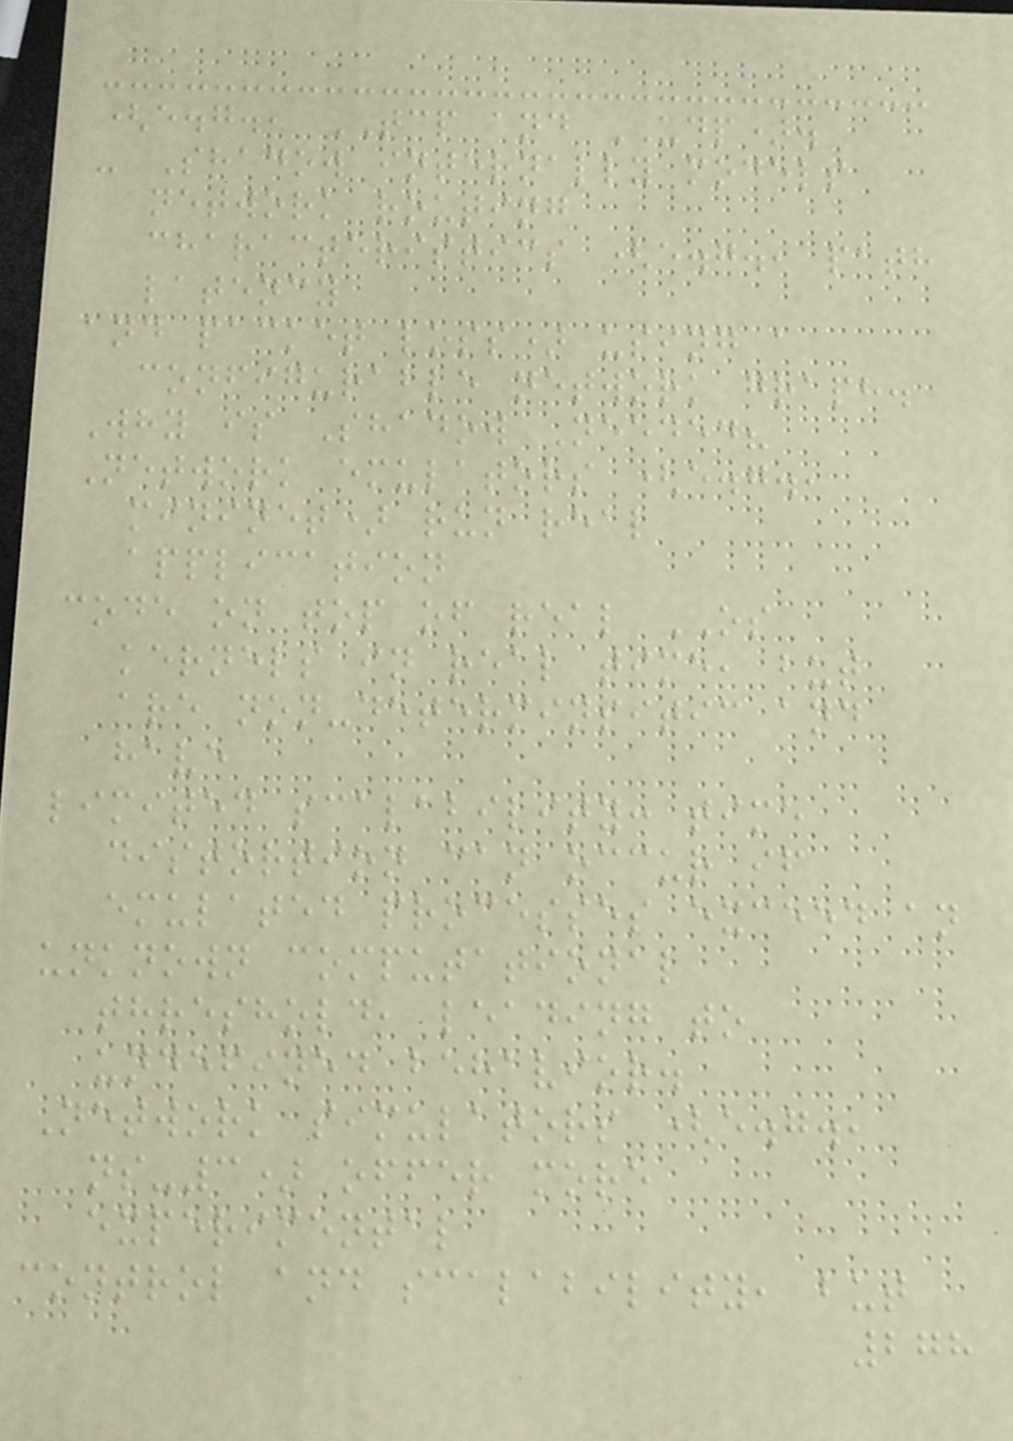(e.g., TCP and UDP).
- Shadow internally models
network routing
characteristics (e.g., path
latency
and packet loss) using a
configurable network graph.
Why is Shadow Needed?
Network emulators (e.g.,
mininet) run real
application
code on top of real OS
kernels in real time, but
are non-determinsitic and
have
limited scalability: time
distortion can occur if
emulated processes exceed an
unknown computational
threshold, leading to
undefined behavior.
Network simulators (e.g.,
ns-3) offer more
experimental
control and scalability, but
278
